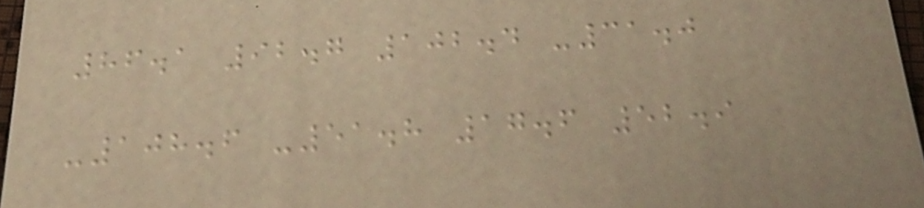86.1 92.7 102.4 -31.0
-108.6 -51.8 17.6 52.9
